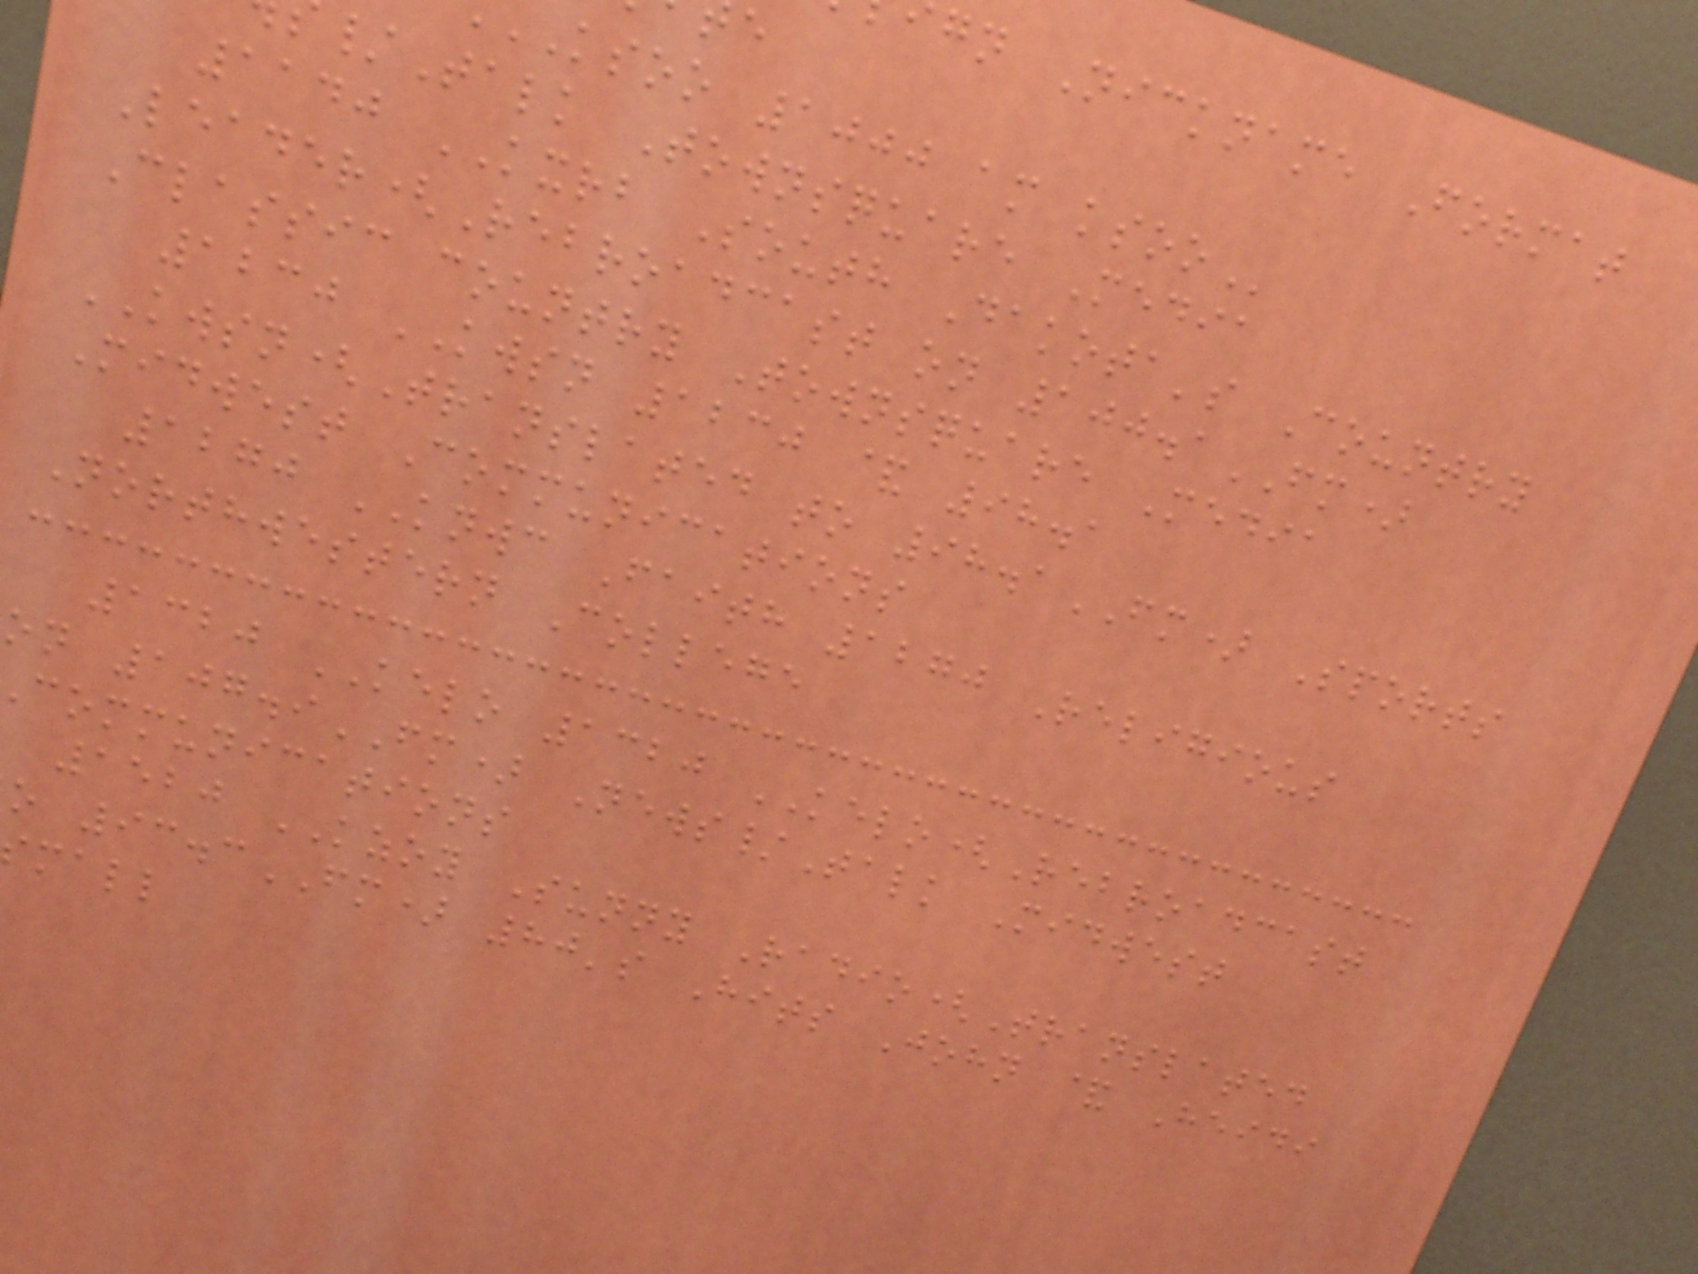gn Nickname Format
ksoo 1000 am
/Talk Townsquare Media
1140 KXRB South Dakota's Country
Leader(Rebroadcast on 100.1FM)
Classic country Townsquare Media
1230 KWSN 1230 & 98.1
KWSN(Translated to 98.1FM) Sports
Midwest Communications
1270 KNWC Faith 1270 Religious
Northwestern College
1320 KELO 1320 KELO(Rebroadcast
on 107.9FM) News/Talk Midwest
communications
1520 KZOY Sunny Radio(Translated
o 93.3FM) 80's Hits John & Heidi
mall
